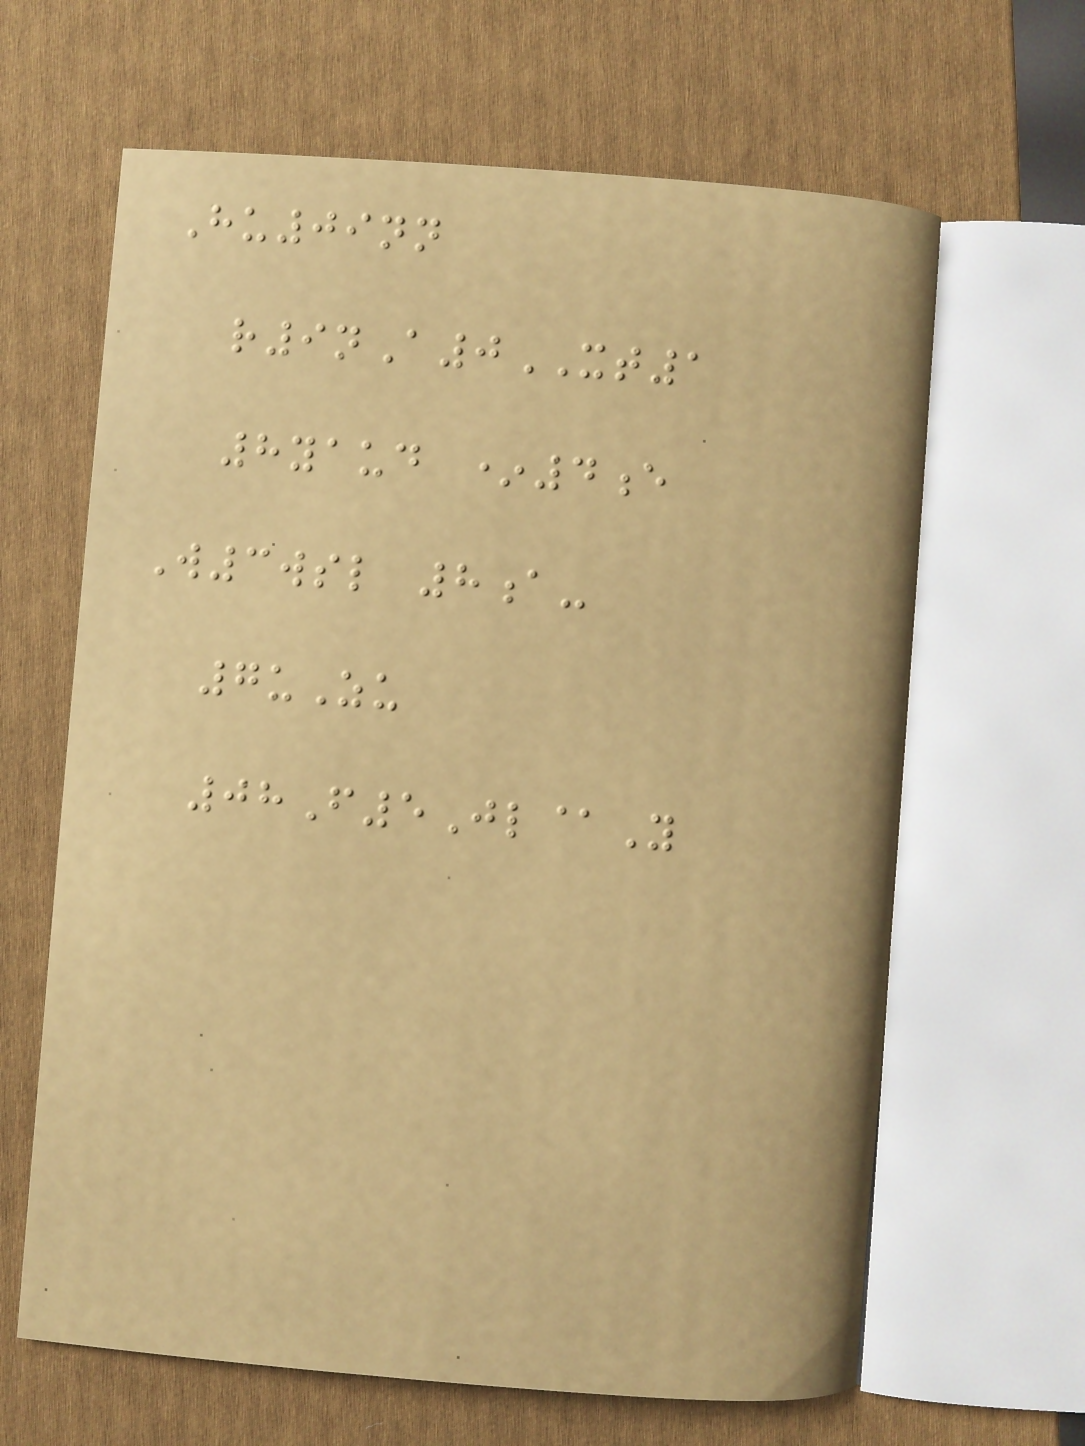Hu09nn
r9nA0XT1
8yaud *4e
W3wsl 8a-
7uZu
08F5Jl@Y
